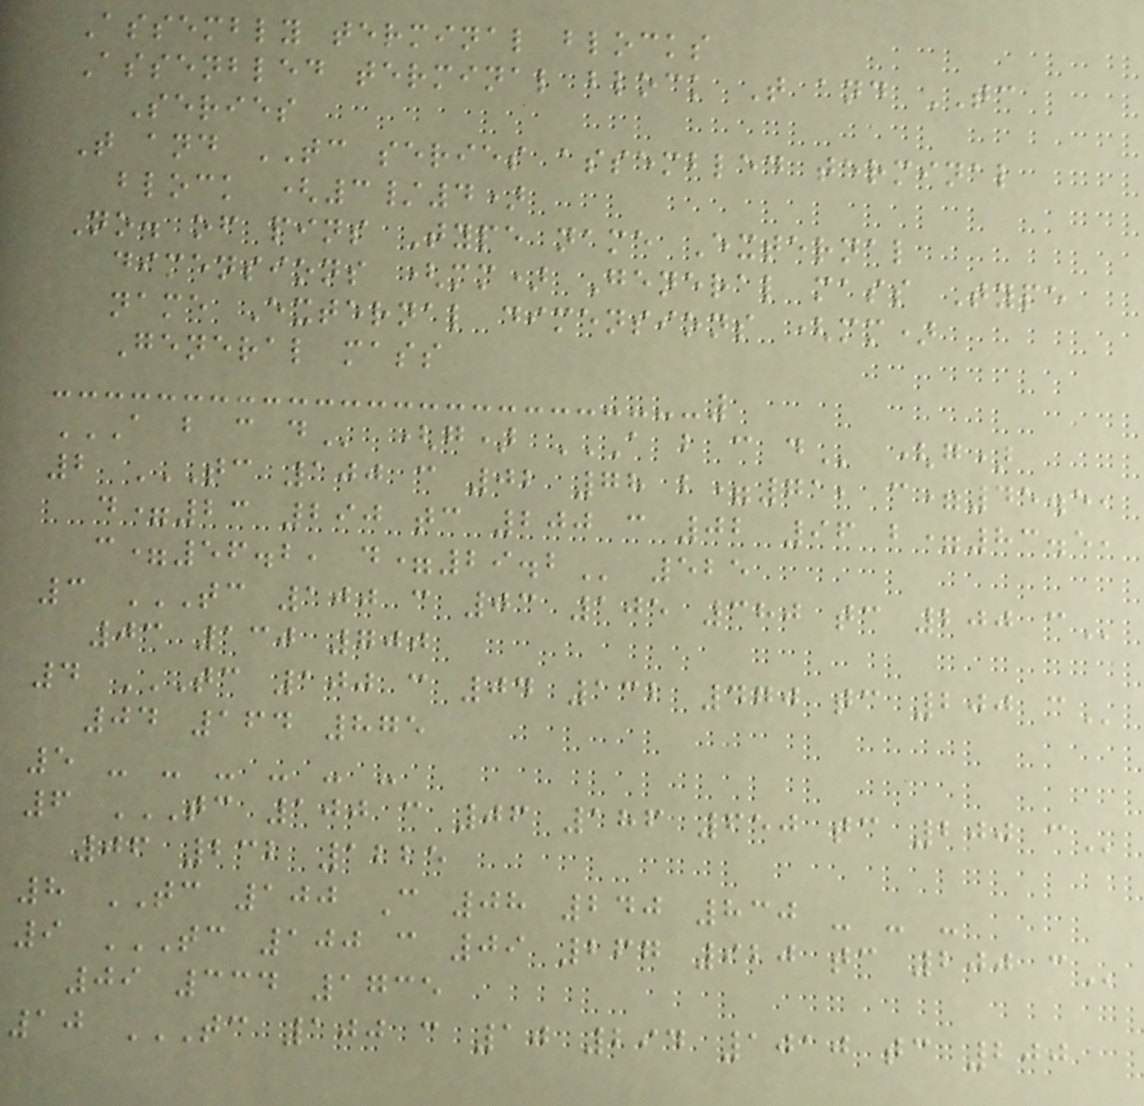Assembly terminal blocks
Assenbled terminal block T and TC
Series
T and TC series assembled terminal
block (3/4)
No. of pins Type name External
dimensions (mm) General mass Type
name External dimensions (mm)
General mass
A B C D (g) A B C D (g)
2 TC 100 C 02 78 B=71, C=45.5,
D=23 290 TC 200 C 02 96 B=83.5,
C=56.2, D=29.2 525
3 TC 100 C 03 105 380 TC 200 C
03 130 700
4 TC 100 C 04 132 470 TC 200 C
04 164 875
5 - - - - - -
6 TC 100 C 06 186 650 TC 200 C
06 232 1225
8 TC 100 C 08 240 830 - - -
9 TC 100 C 09 267 920 TC 200 C
09 334 1735
10 TC 100 C 10 294 1010 TC 200
